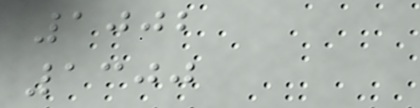1002
1300
